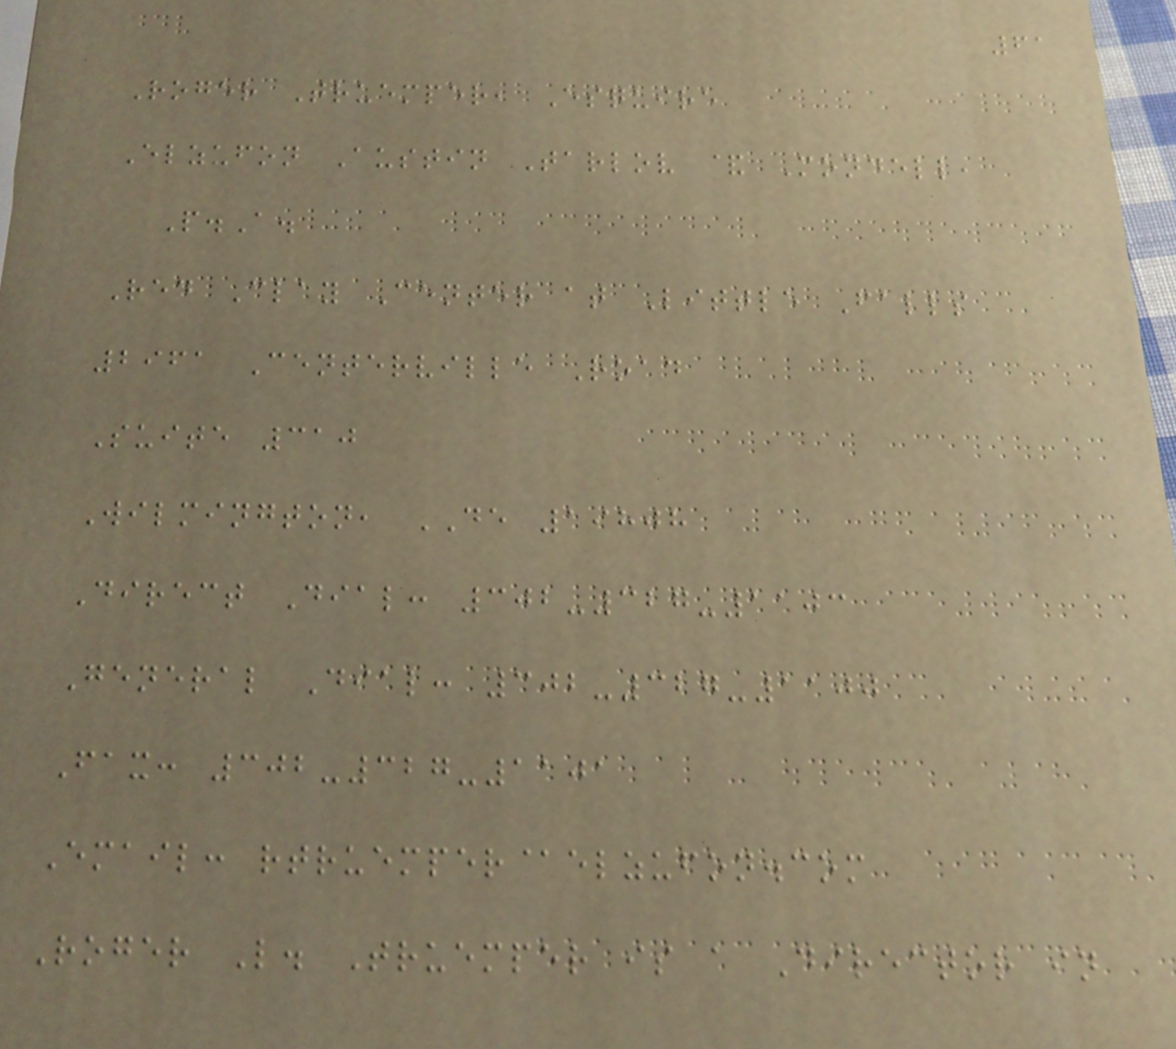61
Roger Truemper, Esquire
Elzufon Austin Tarlov & Mondell,
P.A.
Red Clay Center at Little Falls
2961 Centerville Road
Suite 310
Wilmington, DE 19808
Direct Dial: 302-327-1103
General Dial: 302-327-1100
Fax: 302-327-1101
Email: rtruemper@elzufon.com
Roger L. Truemper is a Director in
